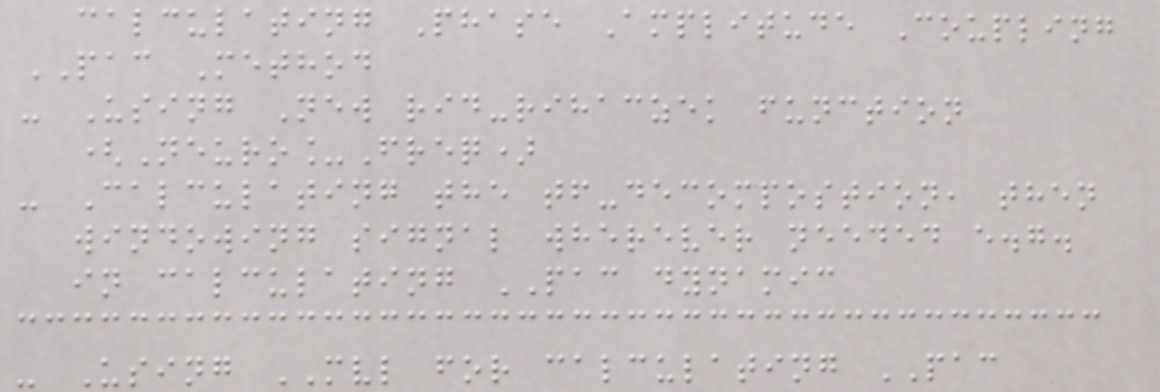calculating Phase Amplitude Coupling
PAC Method
- Using New rid-rihaczek function
(Neuro_Freq)
- Calculating the tf-decompostion, then
windowing signal wherever needed e.g.
in calculating PAC dynamic
- Using MVL for calculating PAC
